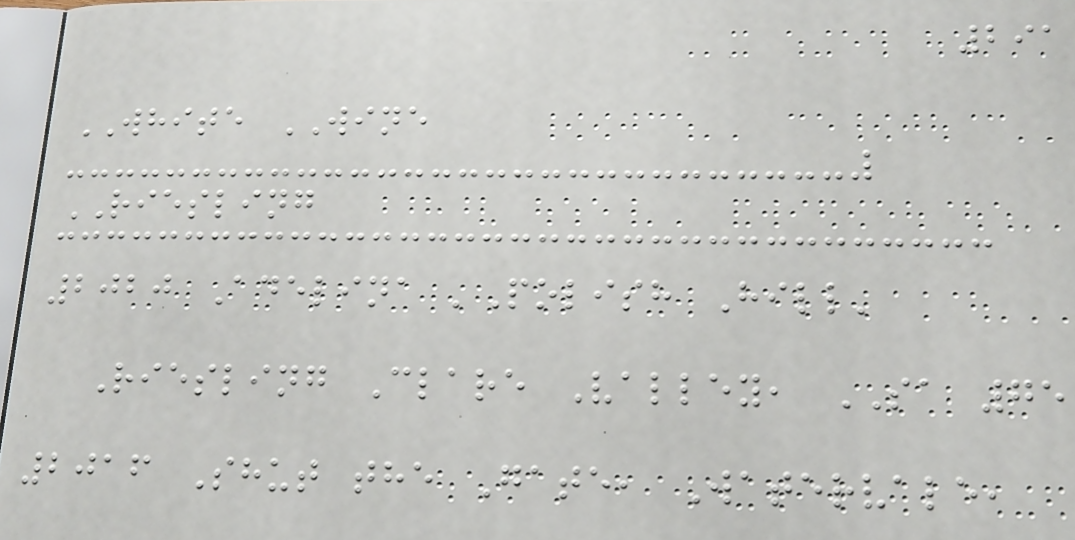291
WHITE WINE
RIESLING
2020 Adelina 'Polish Hill'
Riesling Clare Valley, SA 75
2016 Shut the Gate, Watervale,
